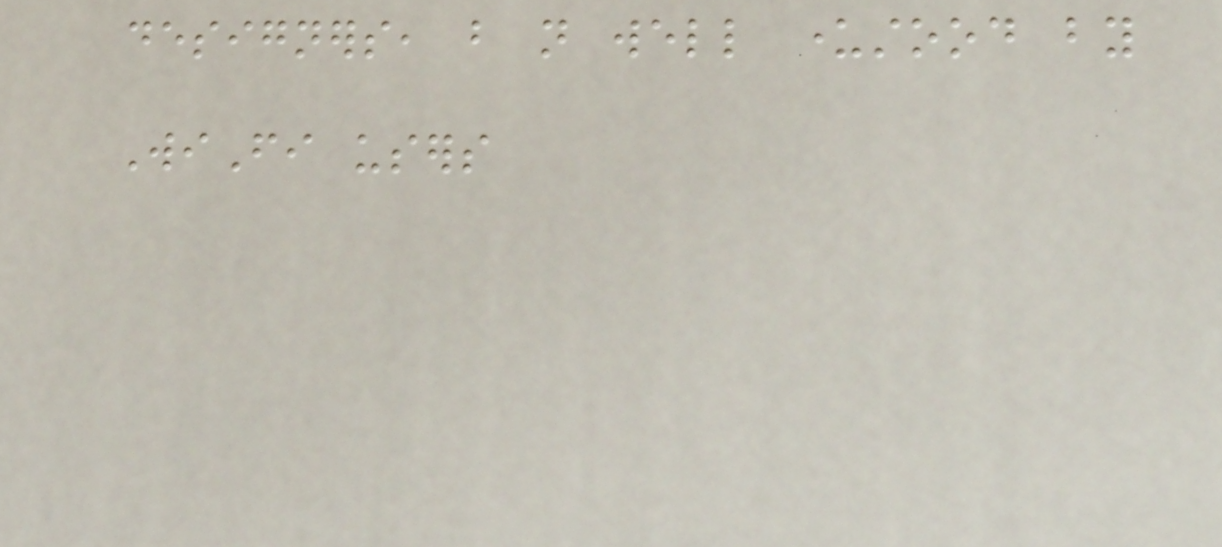designers, but not well understood by
WiFi users
